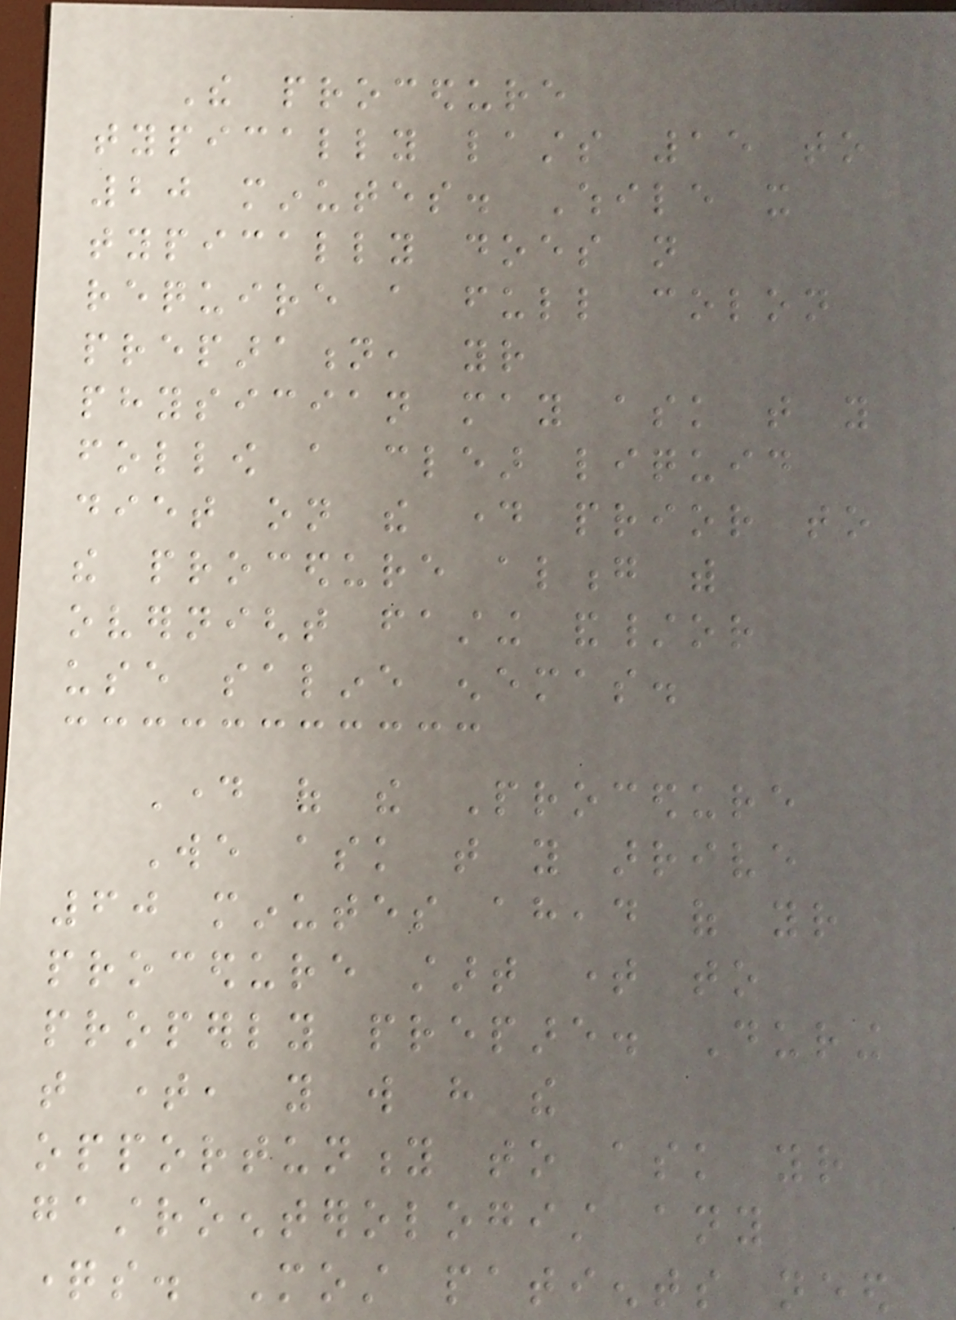The procedure
typically lasts 15 to
20 minutes. While it
typically does not
require a full colon
preparation, your
physician may ask that you
follow a clear liquid
diet on the day prior to
the procedure along with
overnight fasting and/or
use saline enemas.
Day of the Procedure
We ask that you arrive
60 minutes ahead of your
procedure start time to
properly prepare. During
that time, you will have the
opportunity to ask your
gastroenterologist any
questions. Most patients need
